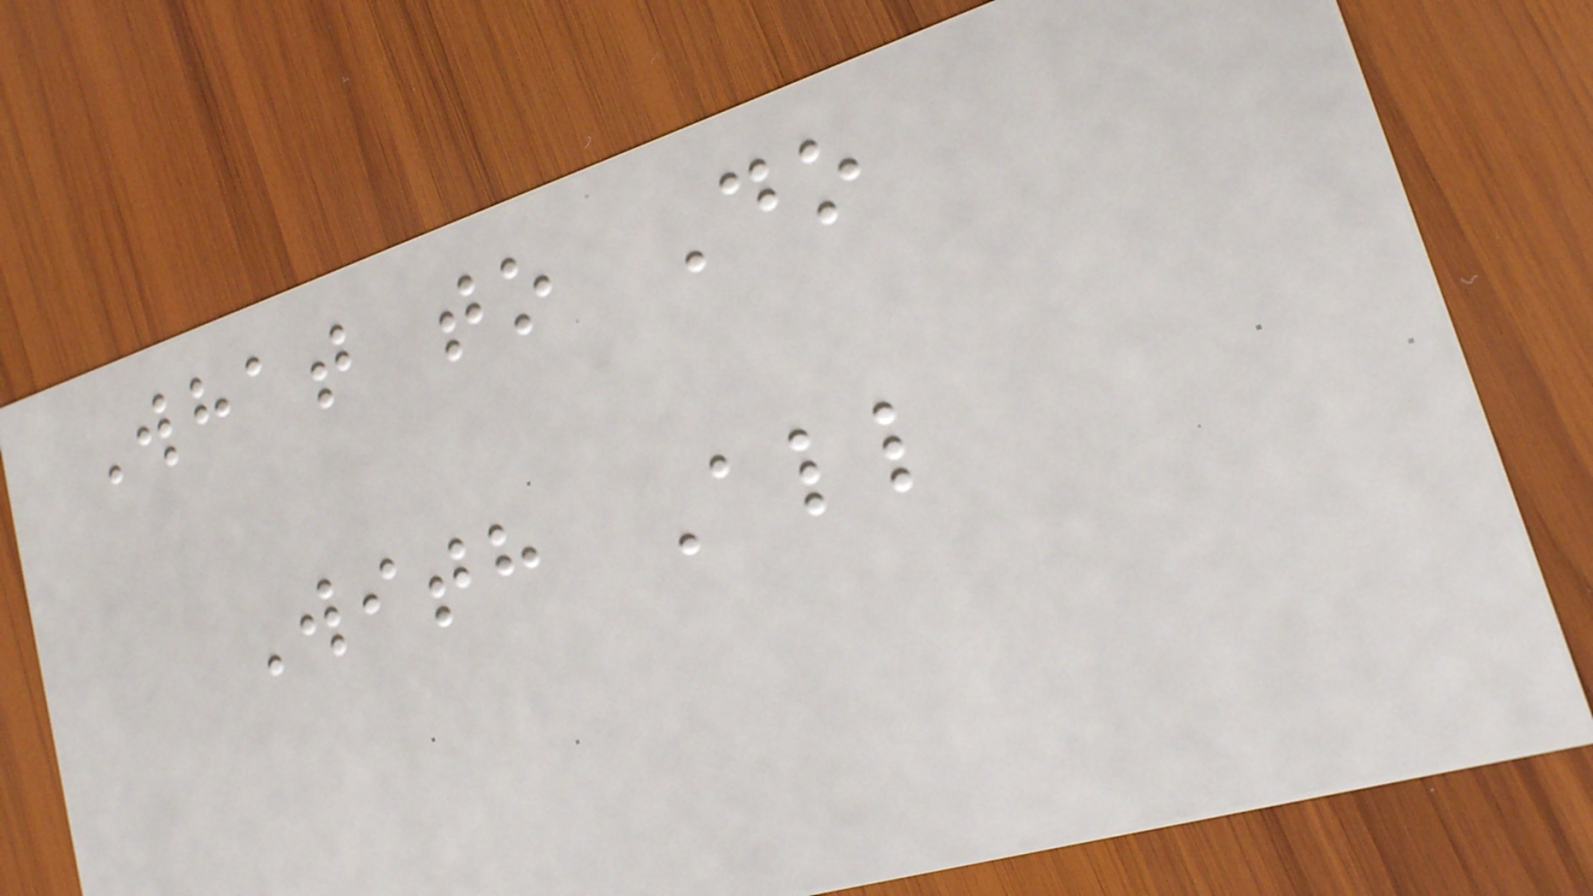What to Do
With All
